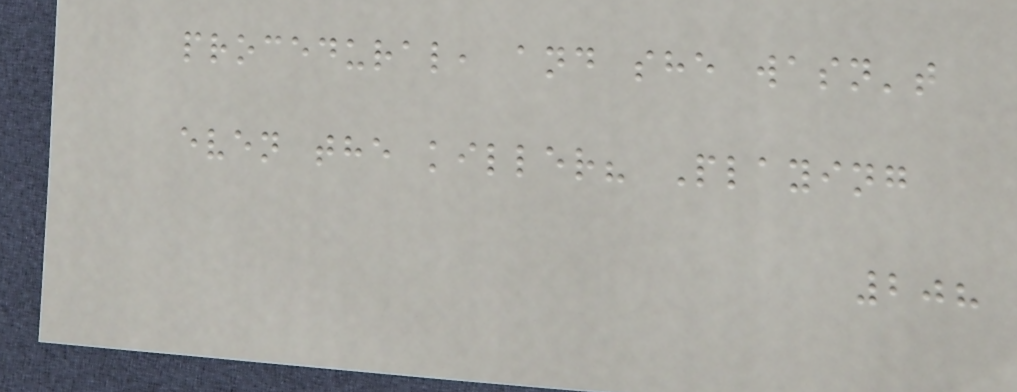procedural, and she wasn't
even the killer? Playing
208
